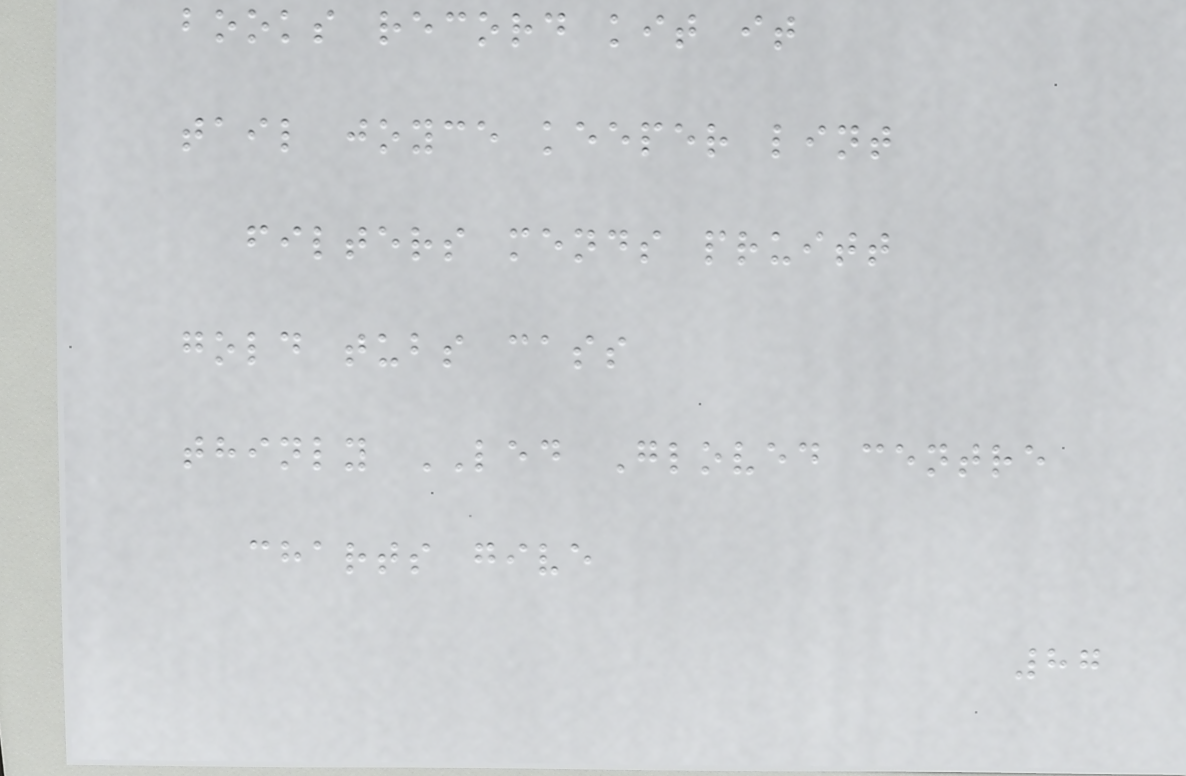books record kit it
tail joyce keeper lint
filters mends pruitt
gold tubs cass
thinly LED Gloved centre
charts give
87
